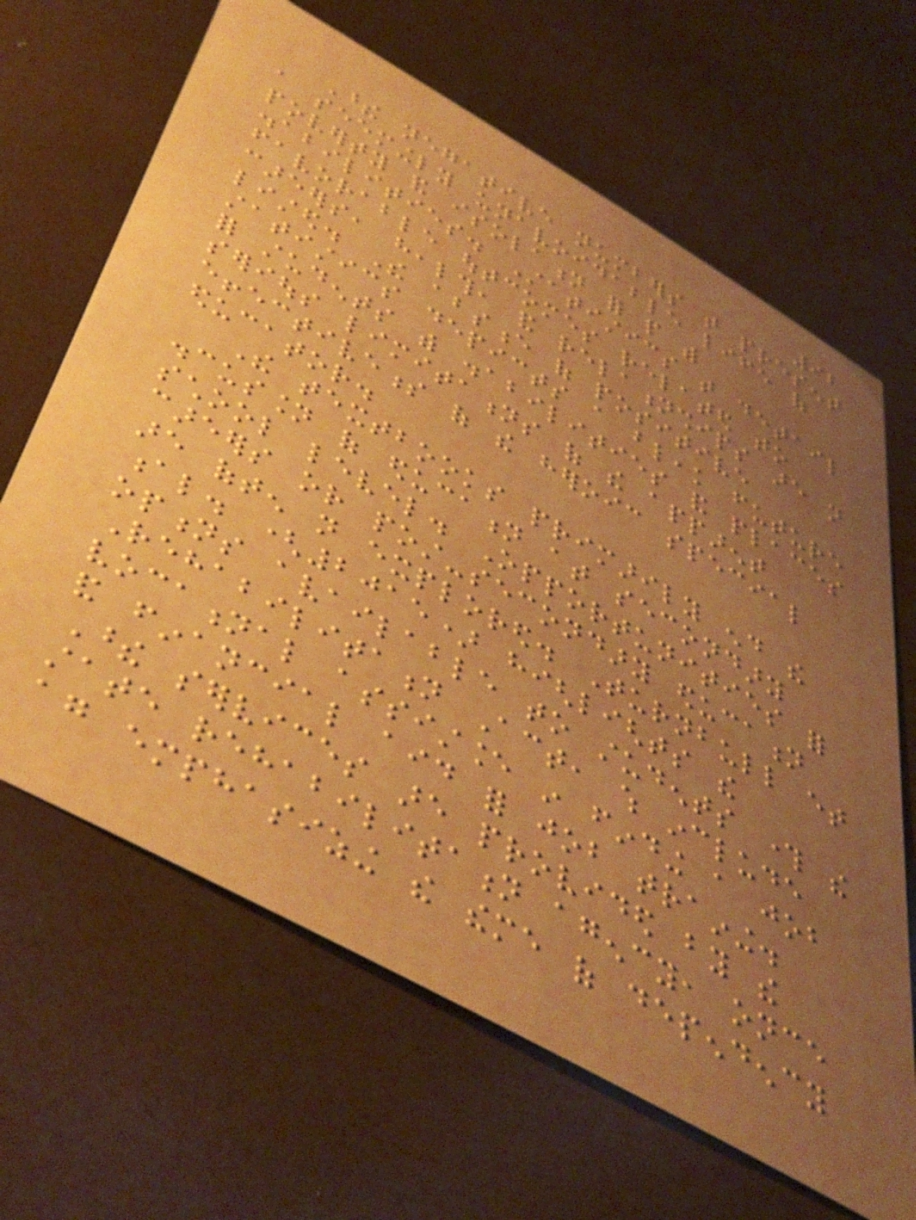92
These negative numbers that present
a seemingly unavoidable life of
poverty and isolation for people with
disabilities. Statistics that detail
favorable outcomes related to
careers, health, and relationships are not
listed. The absence of positive
statistics depicts a bleak future
for students with disabilities and places
serious limitations of the apparent
effectiveness of the heroic special
educator.
The textbooks primarily end the
discussion of education at secondary
school level. Opportunities for
careers or post-secondary education
are often not explored. Turnbull et
al. (2015) highlights the
options available to students through the
Rehabilitation Act, which include
vocational assistance in finding a job
and financial aid for job training.
These services are provided by the
state rehabilitation agency, once
again emphasizing the theme of dependency
